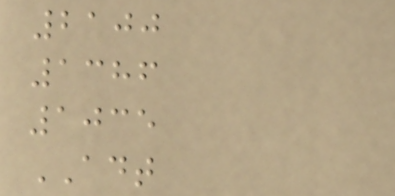2100
1386
1035
ADT
